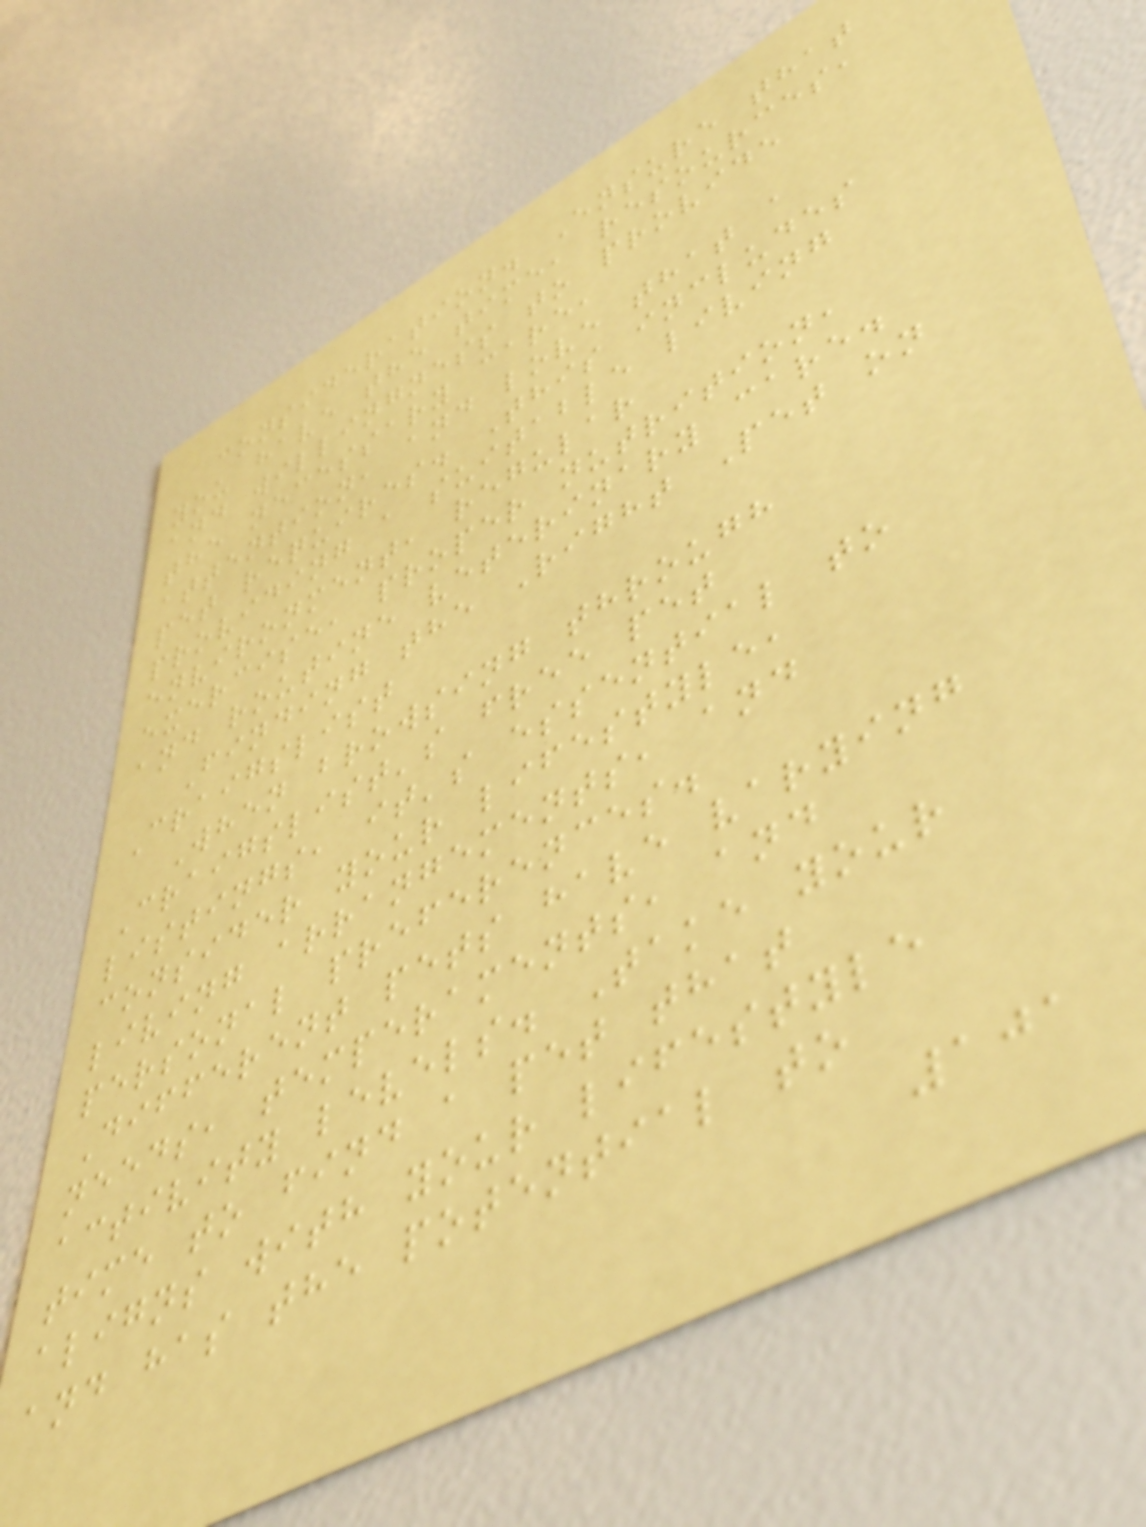consideration. Ensure that
you have the time, resources,
and willingness to provide
the necessary care,
attention, and love that a
pet requires. This includes
providing a suitable living
environment, regular
exercise, proper nutrition,
and routine veterinary care.
Finding the Right Pet on
Craigslist
When browsing through
Craigslist's free pet
listings, it's essential to
consider your lifestyle,
living arrangements, and
personal preferences.
Different pets have varying
needs, temperaments, and
activity levels. Take your
time to find a pet that
aligns with your lifestyle
and has the potential to
101
